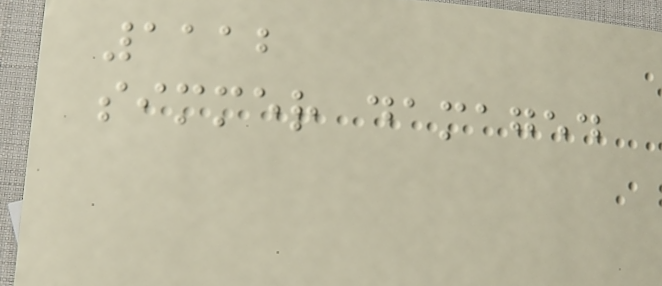1112
simmer damaged
